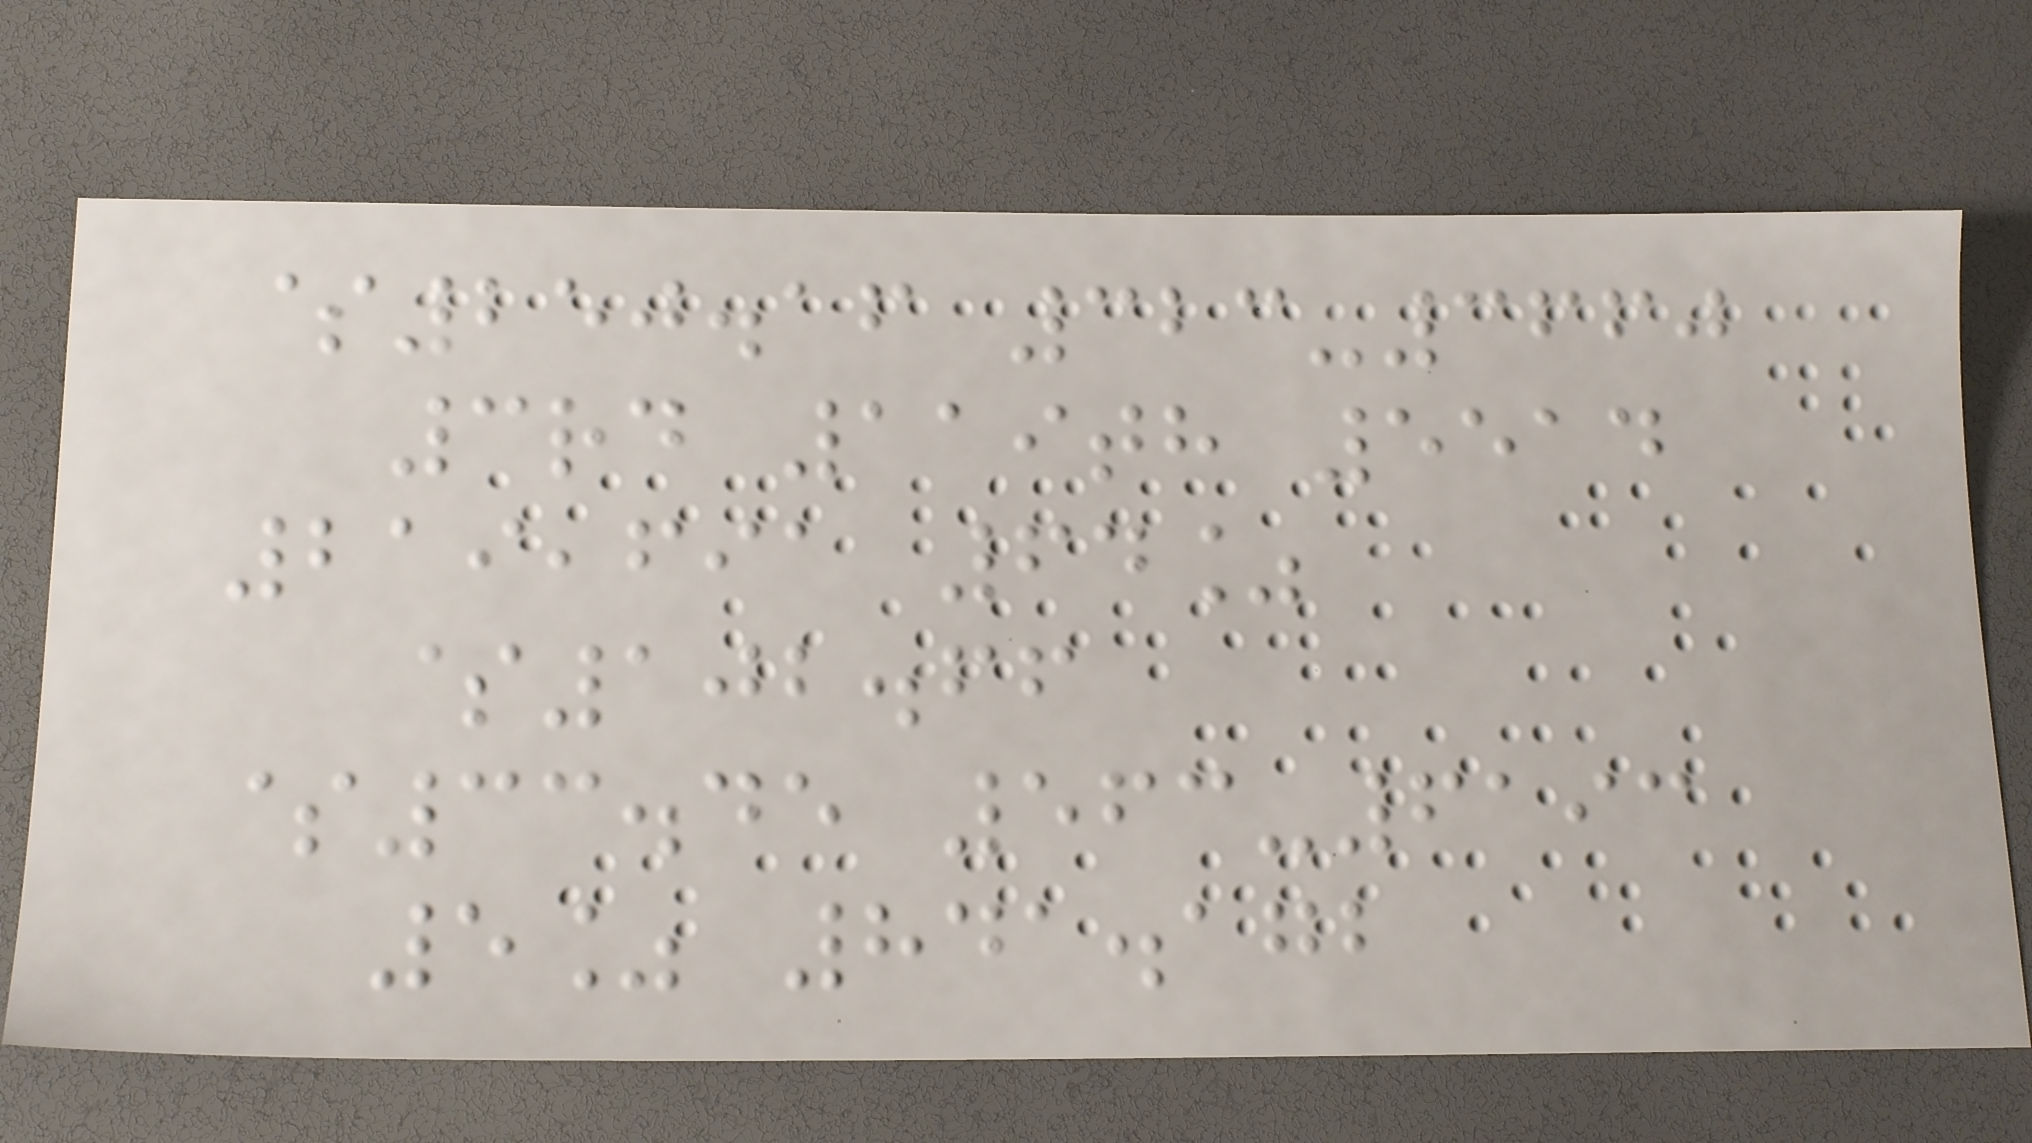$250.16 323-3660
3rd 119th 5514
219,691 64%
$102.66
$33.45 563-6193
5% 841.172
